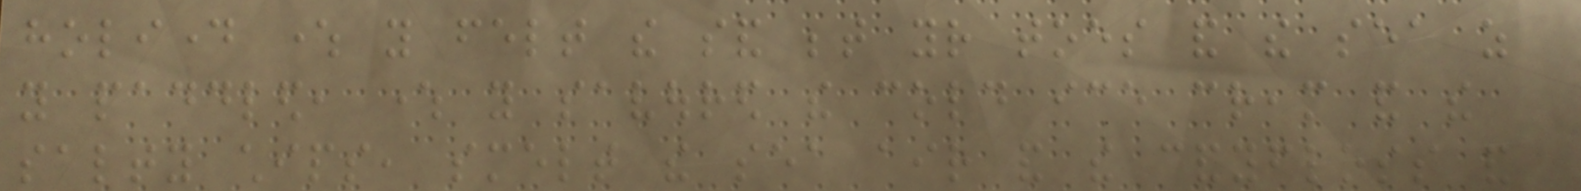holiday where you felt the sand between your toes and the sea as
you paddled, where you savoured the cold ice cream and the
salty chips, smelt the sea air and the candyfloss and
